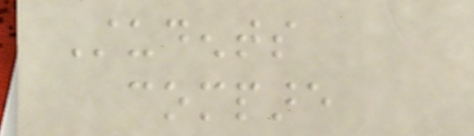Students
compare
